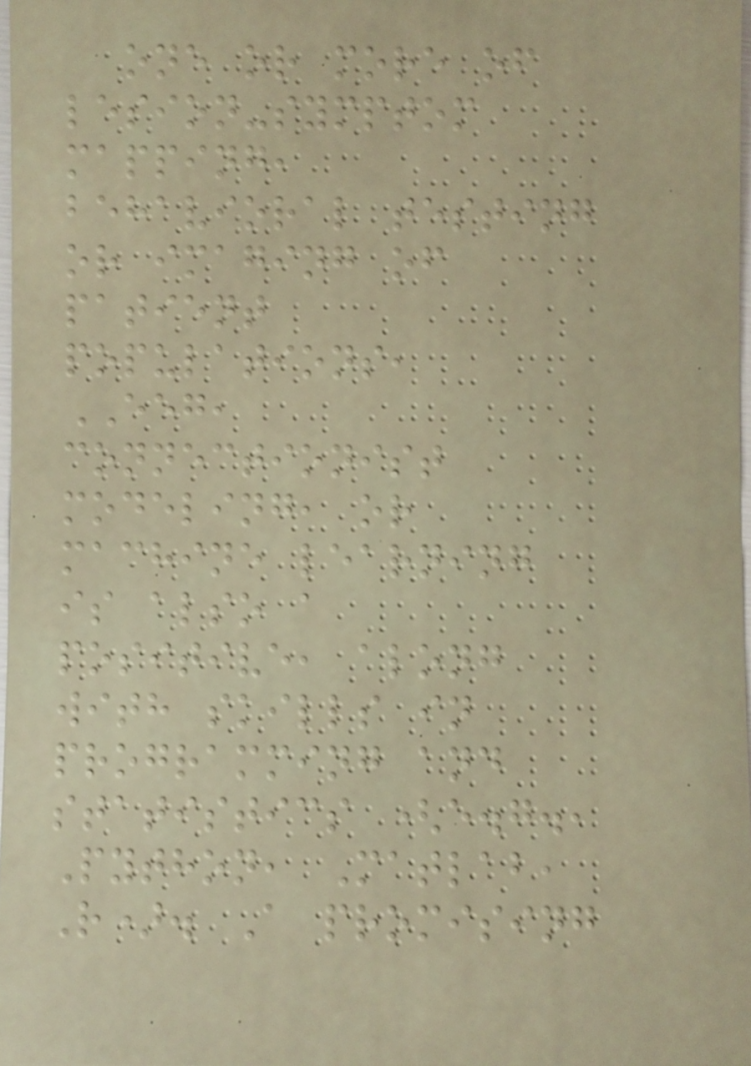one or more of
lesion-symptom
mapping,
behavioral testing
or imaging of
patient
populations,
EEG,
connectionist
modeling, or
machine learning
is also a
positive, along
with skills in
programming and
statistics (e.g.,
Python, Matlab,
R). A promising
